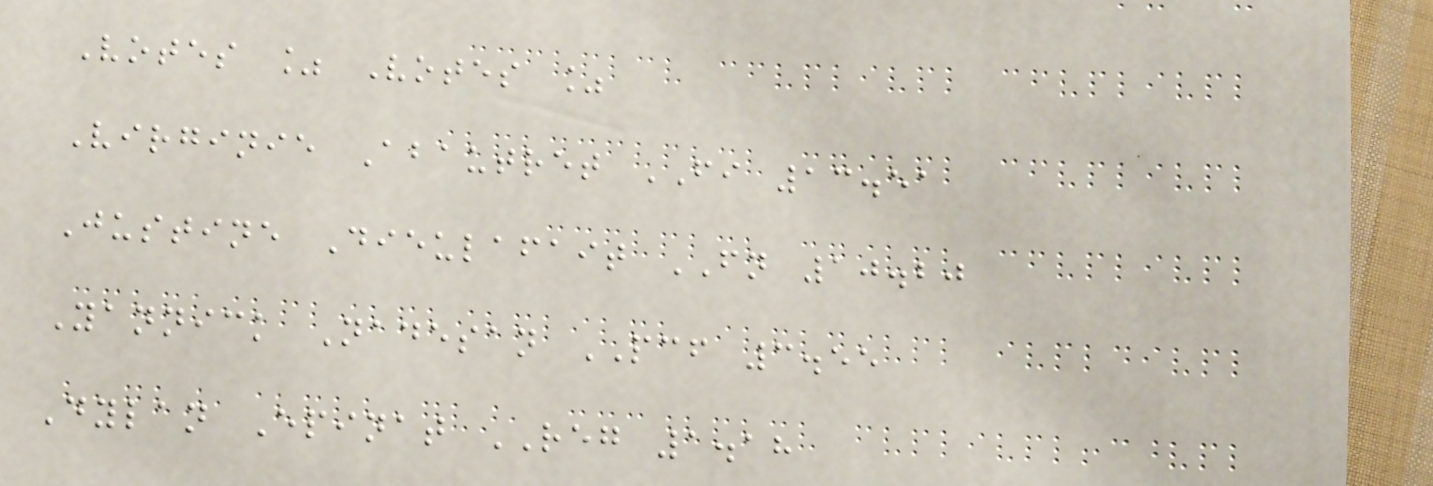Votes % Votes %
Virginie Abautret FI 13.51
Justine Dieulafait FN 10.20
Yannick Nadesan PCF 3.55
Dylan Epinat REG 1.18
